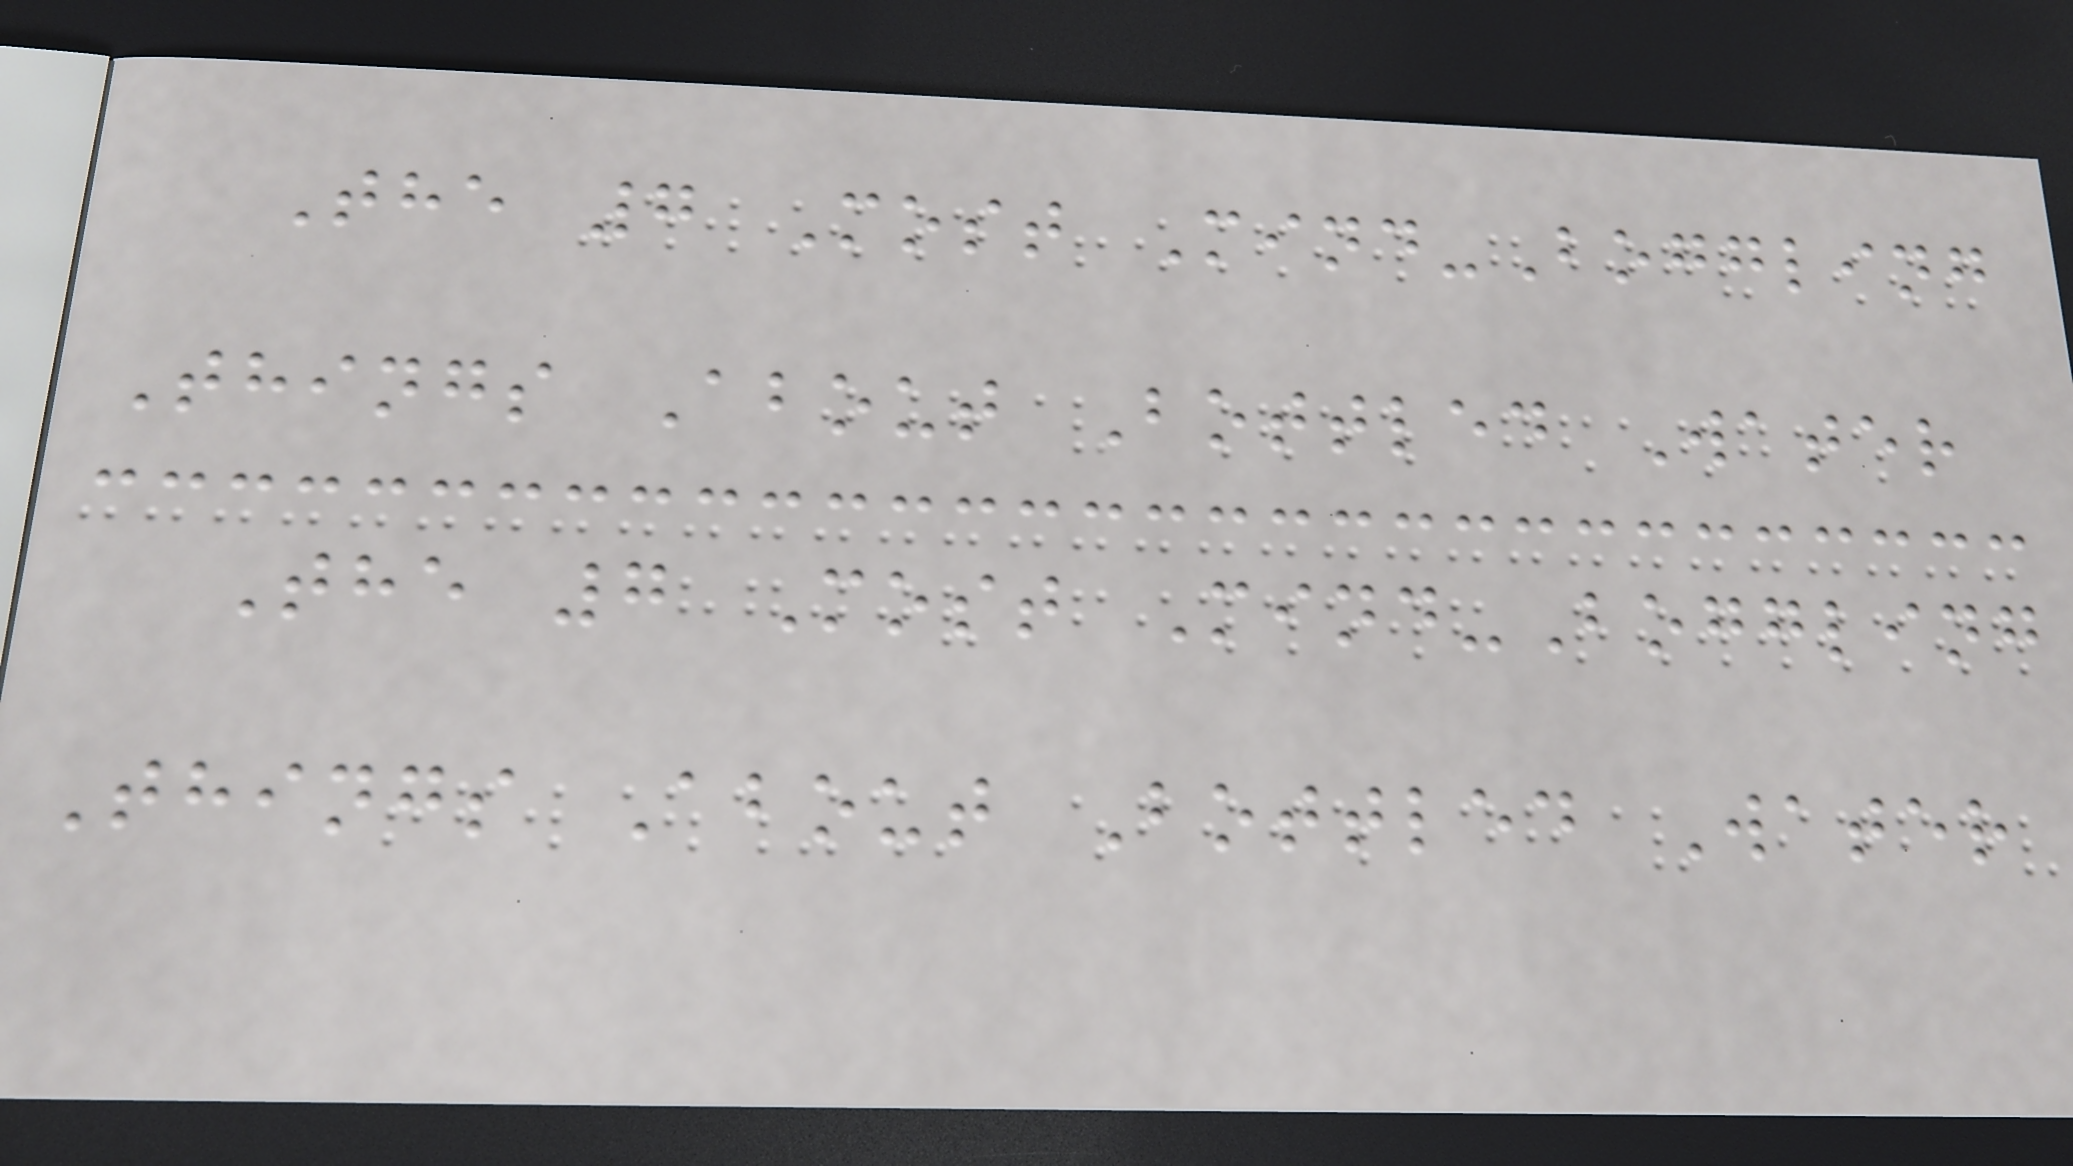The 7 Most Mind-Boggling
Things About Bottled Water
The 7 Most Mind-Boggling
Things About Bottled Water
